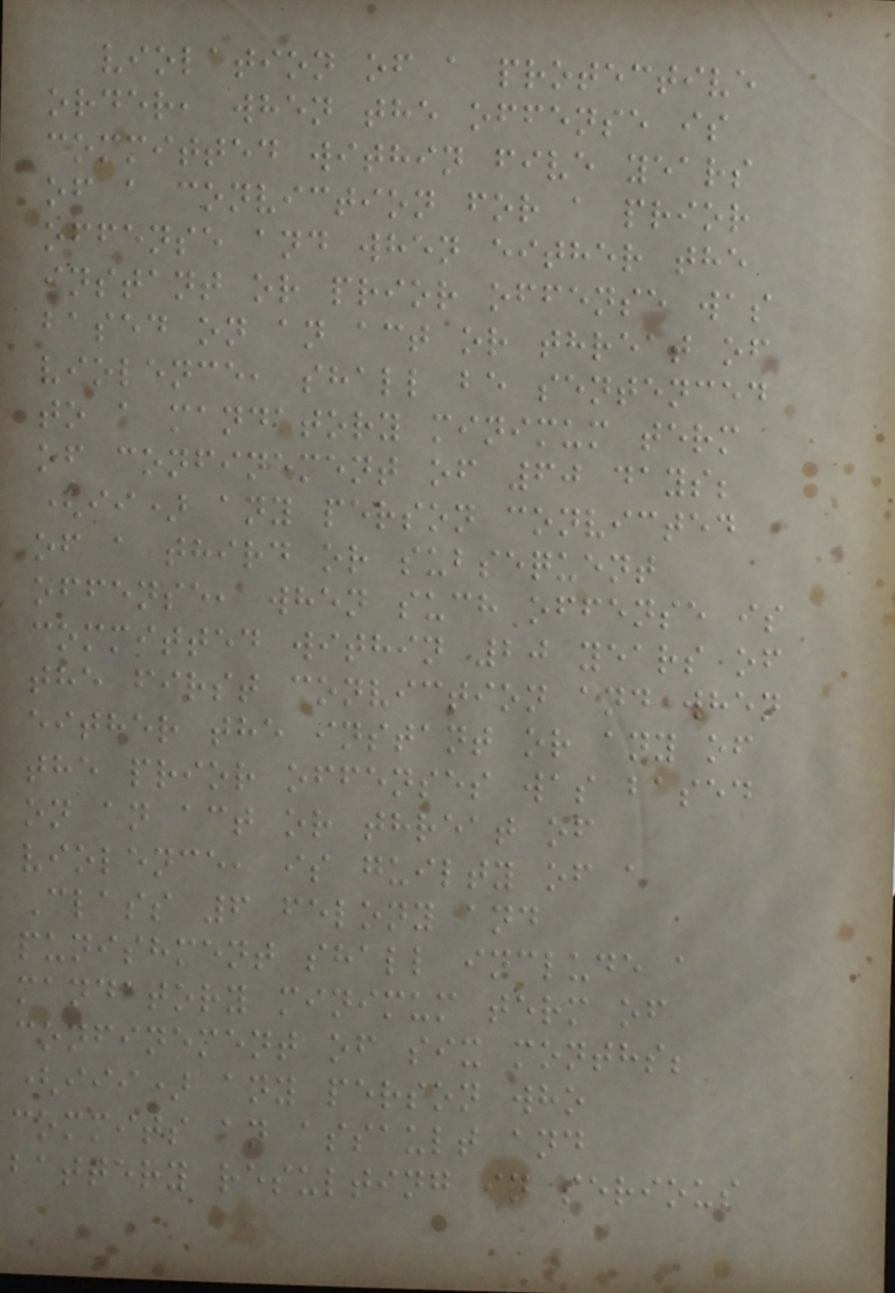violation of a protective
order, when the offense is
committed within five years
of a conviction for a prior
offense and when either the
instant or prior offense was
based on an act or threat of
violence, shall be sentenced
to a mandatory minimum term
of confinement of 60 days;
(ii) any person convicted
of a third or subsequent
offense, when such offense is
committed within 20 years of
the first conviction and when
either the instant or any of
the prior offenses was based
on an act or threat of
violence, is guilty of a
Class 6 felony and
punishment shall include a
mandatory minimum term of
confinement of six months;
(iii) any person who
commits an assault and
battery resulting in serious
